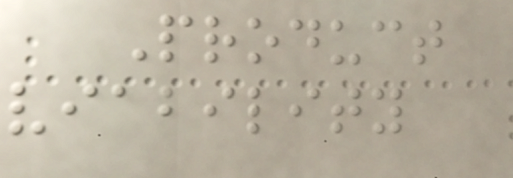Product
viability
